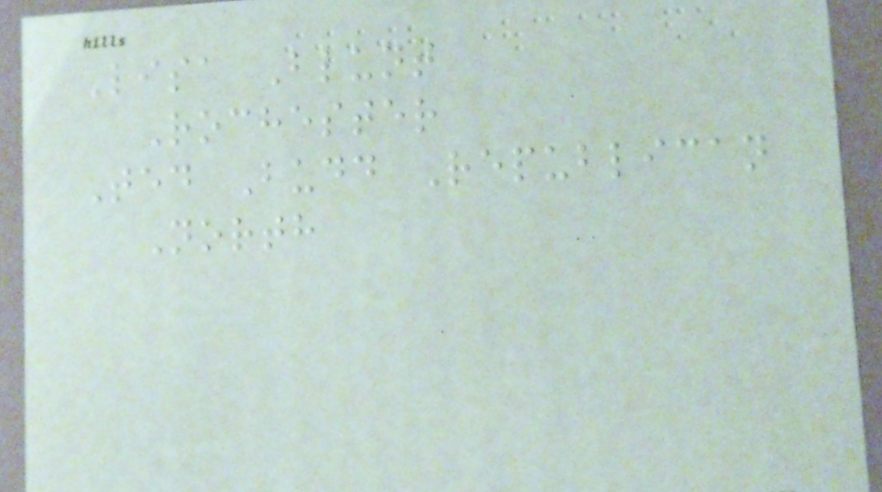Lisa Blunt
Rochester
Ted Budd Republican
North
